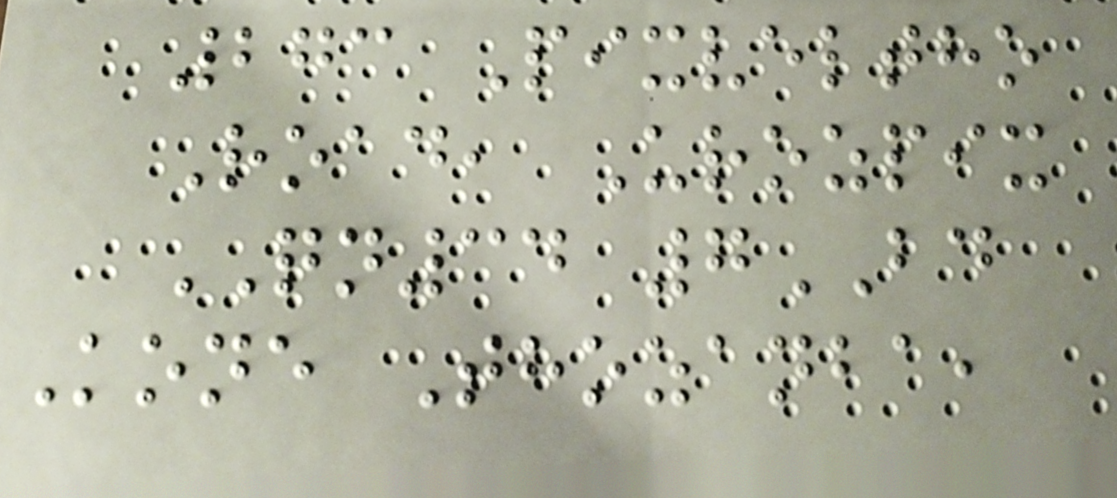273 Pixveltho
Road, Urozpix
QN34 7BD
Kone Thozanba,
